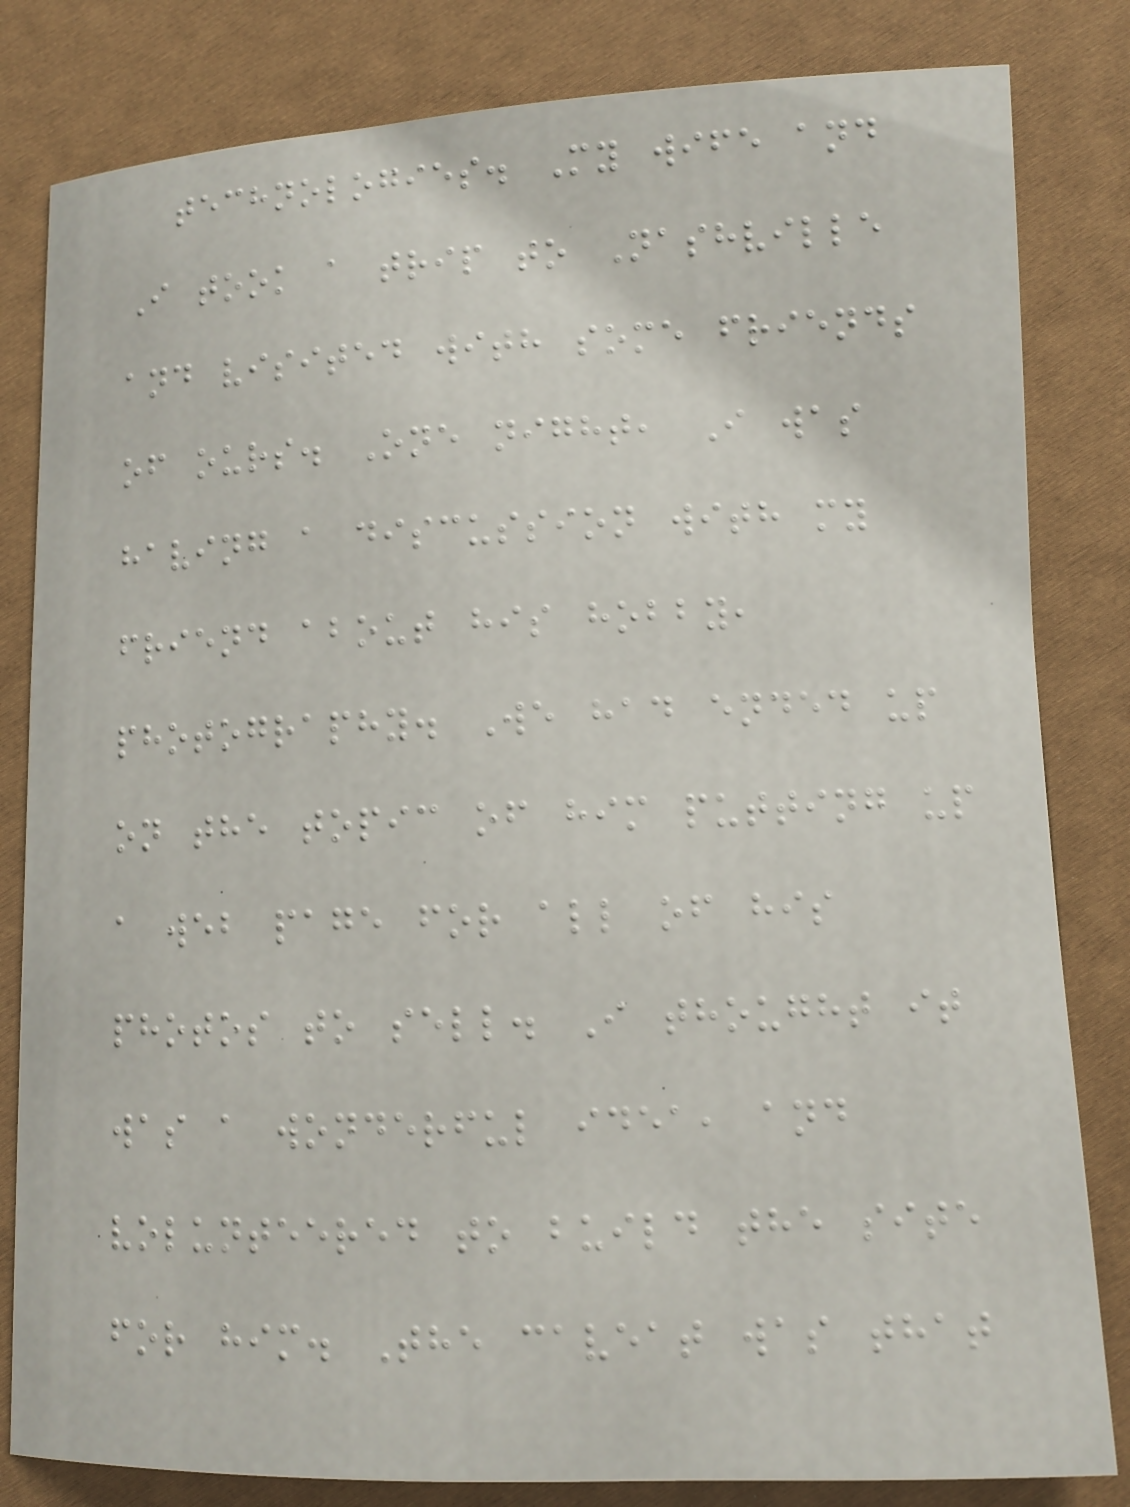technologies. My wife and
I took a trip to Nashville
and visited with some friends
of ours. One night, I was
having a discussion with my
friend about his hobby,
photography. We had ended up
on the topic of him putting up
a web page for all of his
photos to sell. I thought it
was a wonderful idea, and
volunteered to build the site
for him. The caveat was that
